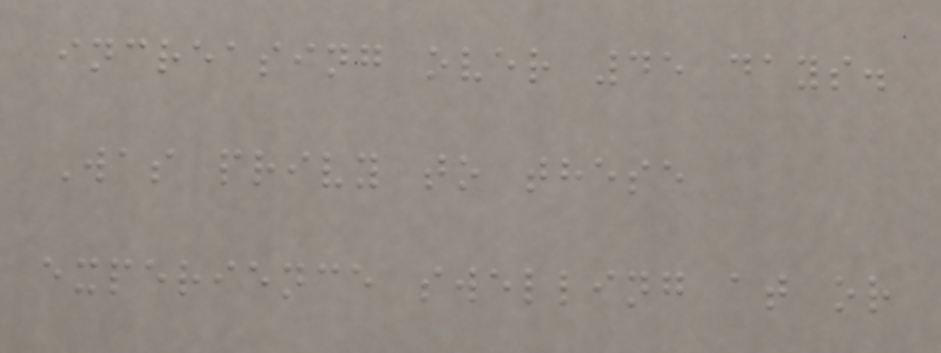increasing over 45 days.
Was privy to these
experience swelling at or
